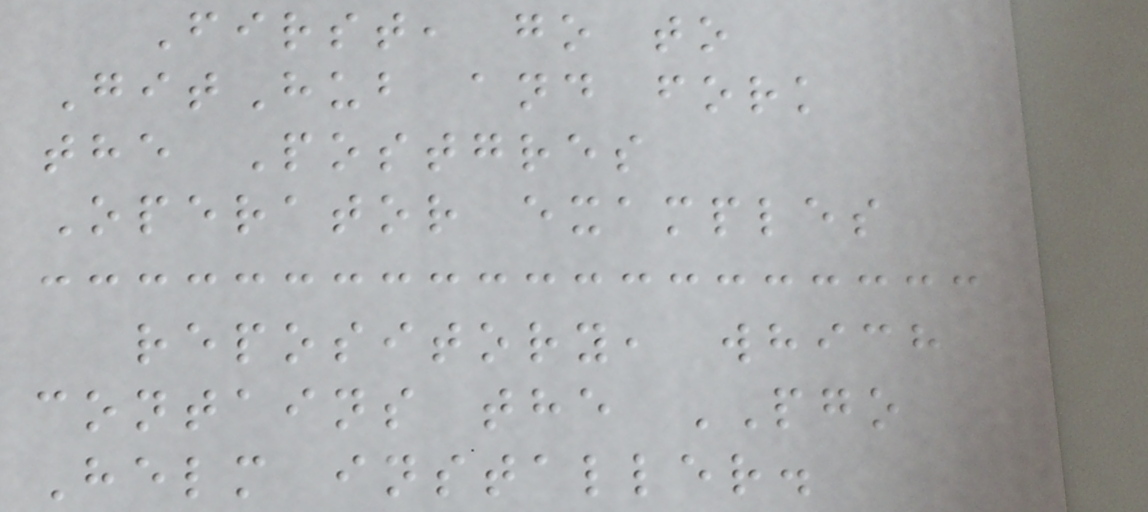First, go to
GitHub and fork
the Postgres
Operator examples
repository, which
contains the PGO
Helm installer.
